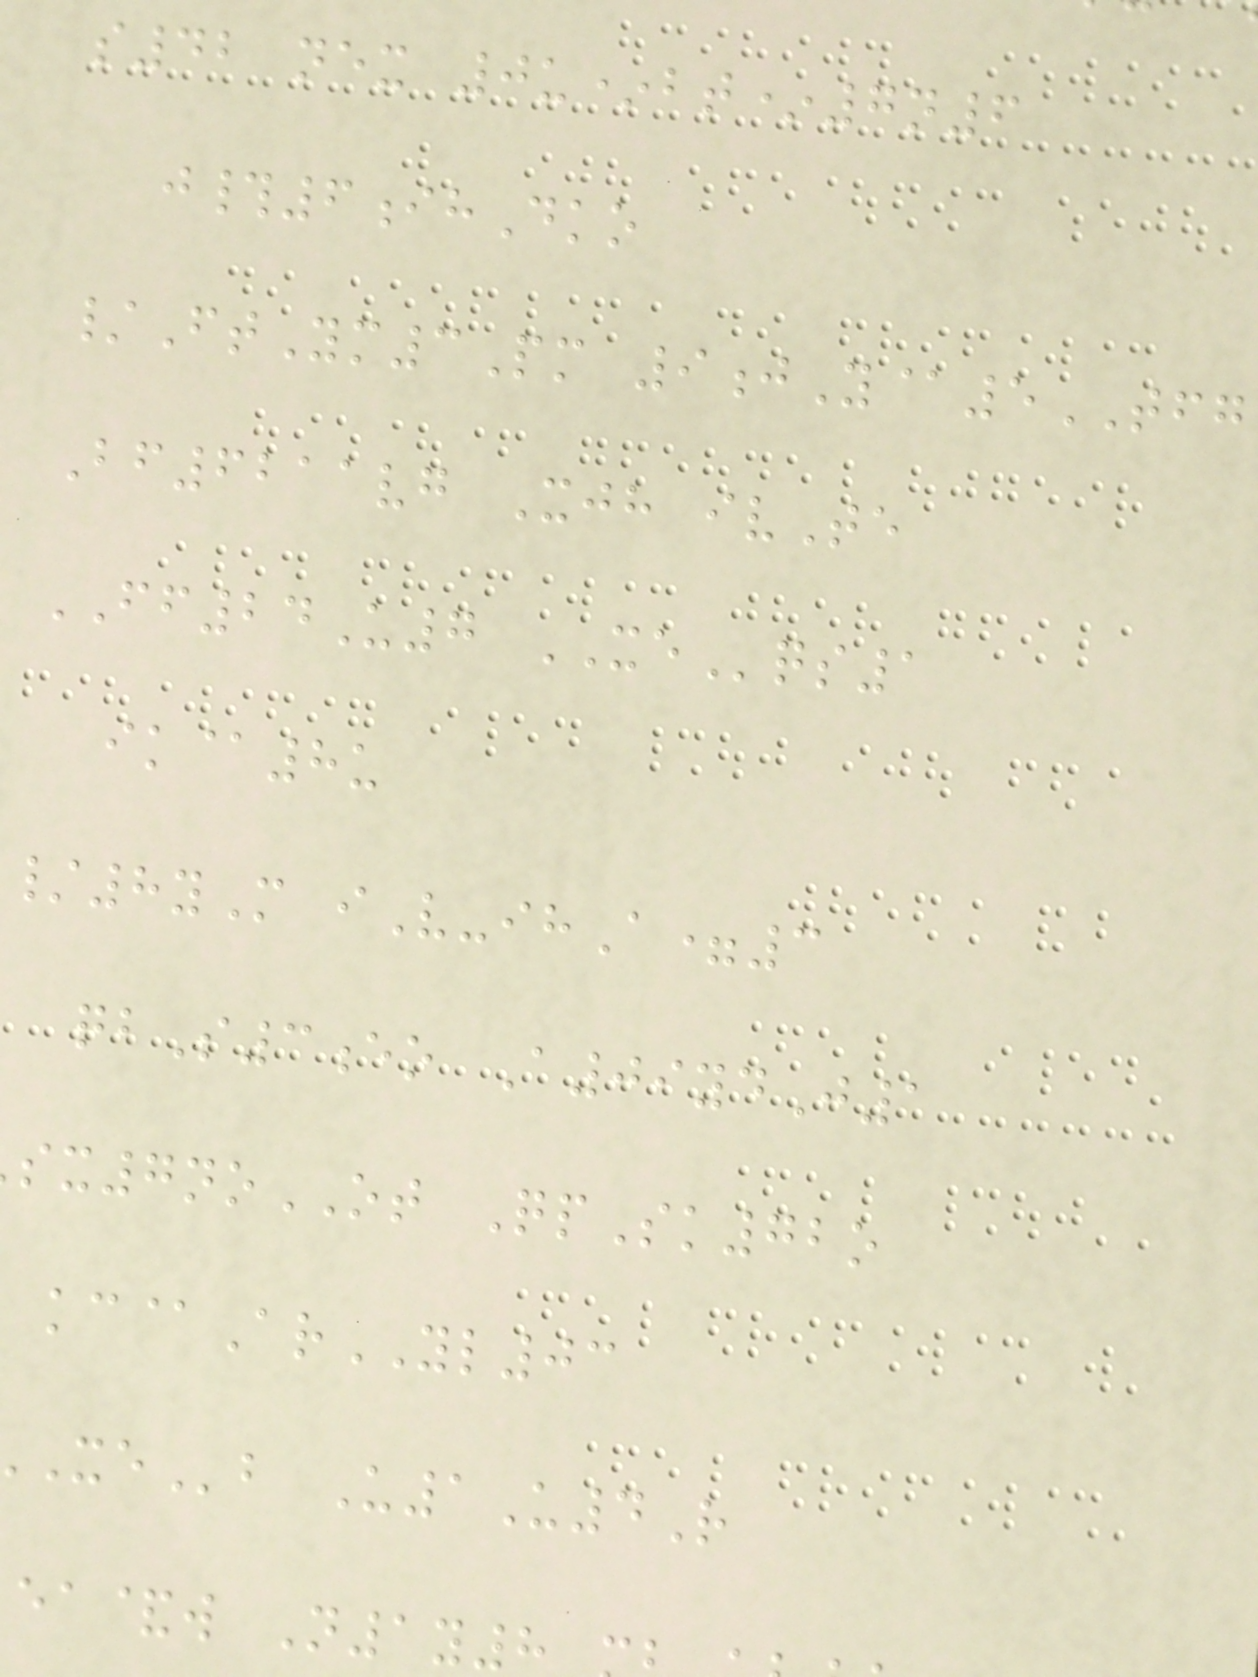s42 nex 0u*bt*7n6
j#6ihDko
/FtYm3Pm 9jY@5TFG
Bf6211vg Xjh ivTe
FF24U7 XEqs1
ik@8u
/8yM iV-ihA=3
qbS3eo A09ydJ1
x7noOT QpSk72o
kc@ArYL03
b U1U4R
ea&w N1y8
